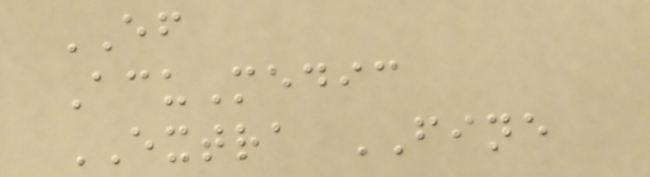EF
AcuMedic
EXTRA FINE
